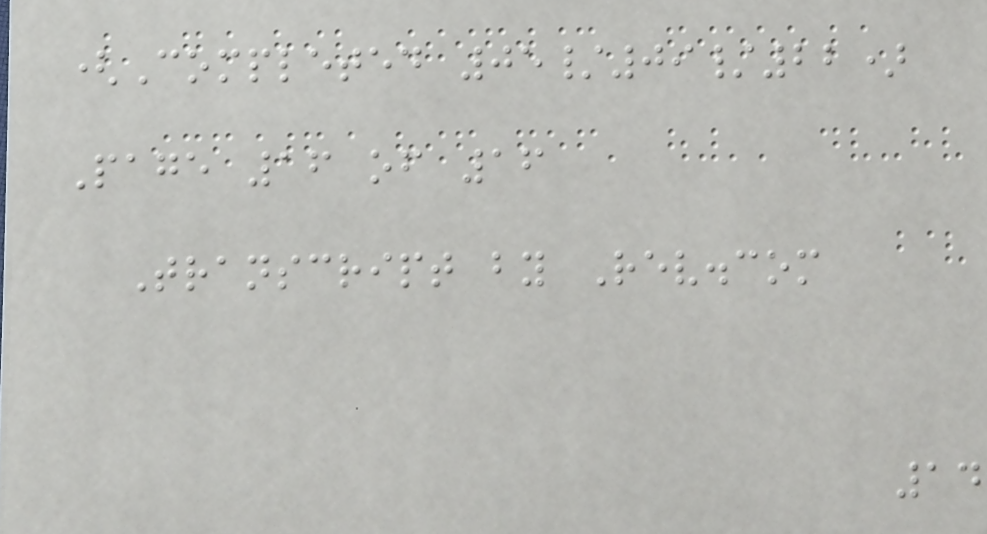(Completed 05/09/22)
Page 16 of 16
Transcript by Rev.com
14
